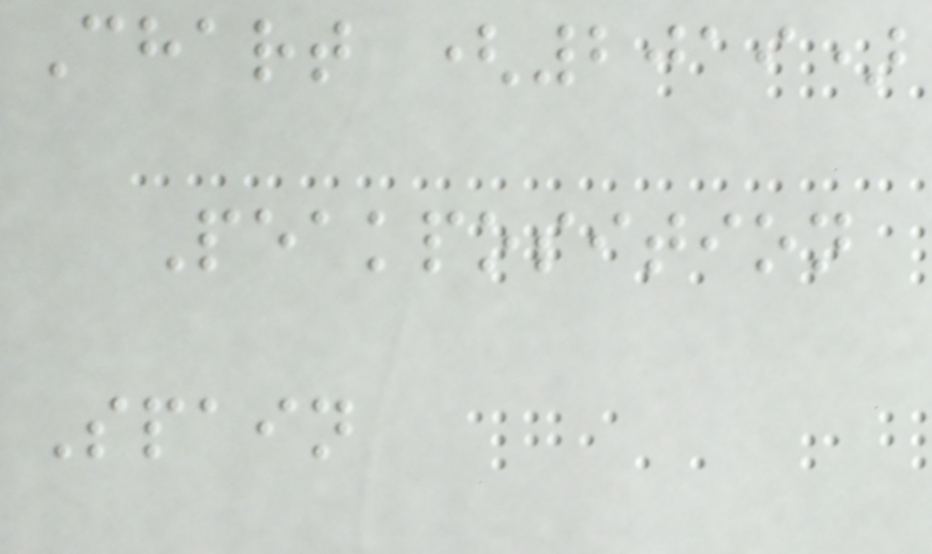Chart (2019)
Peakposition
Spain
